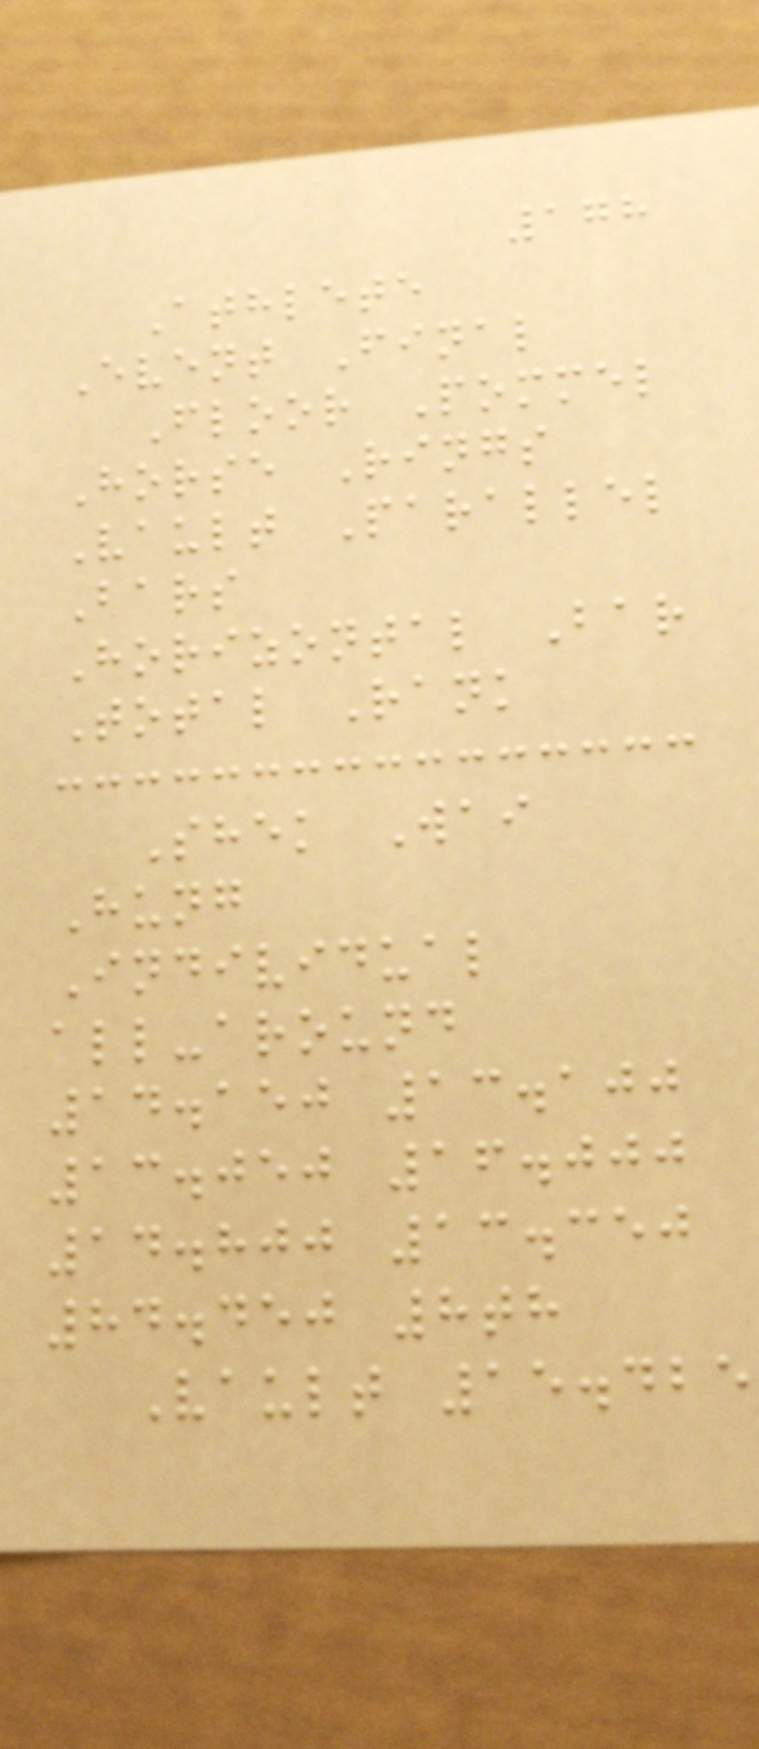178
Athlete
Event Final
Floor Pommel
Horse Rings
Vault Parallel
Bars
Horizontal Bar
Total Rank
Shek Wai
Hung
Individual
all-around
14.150 13.100
13.050 16.000
14.800 13.350
84.450 8th
Vault 15.425
